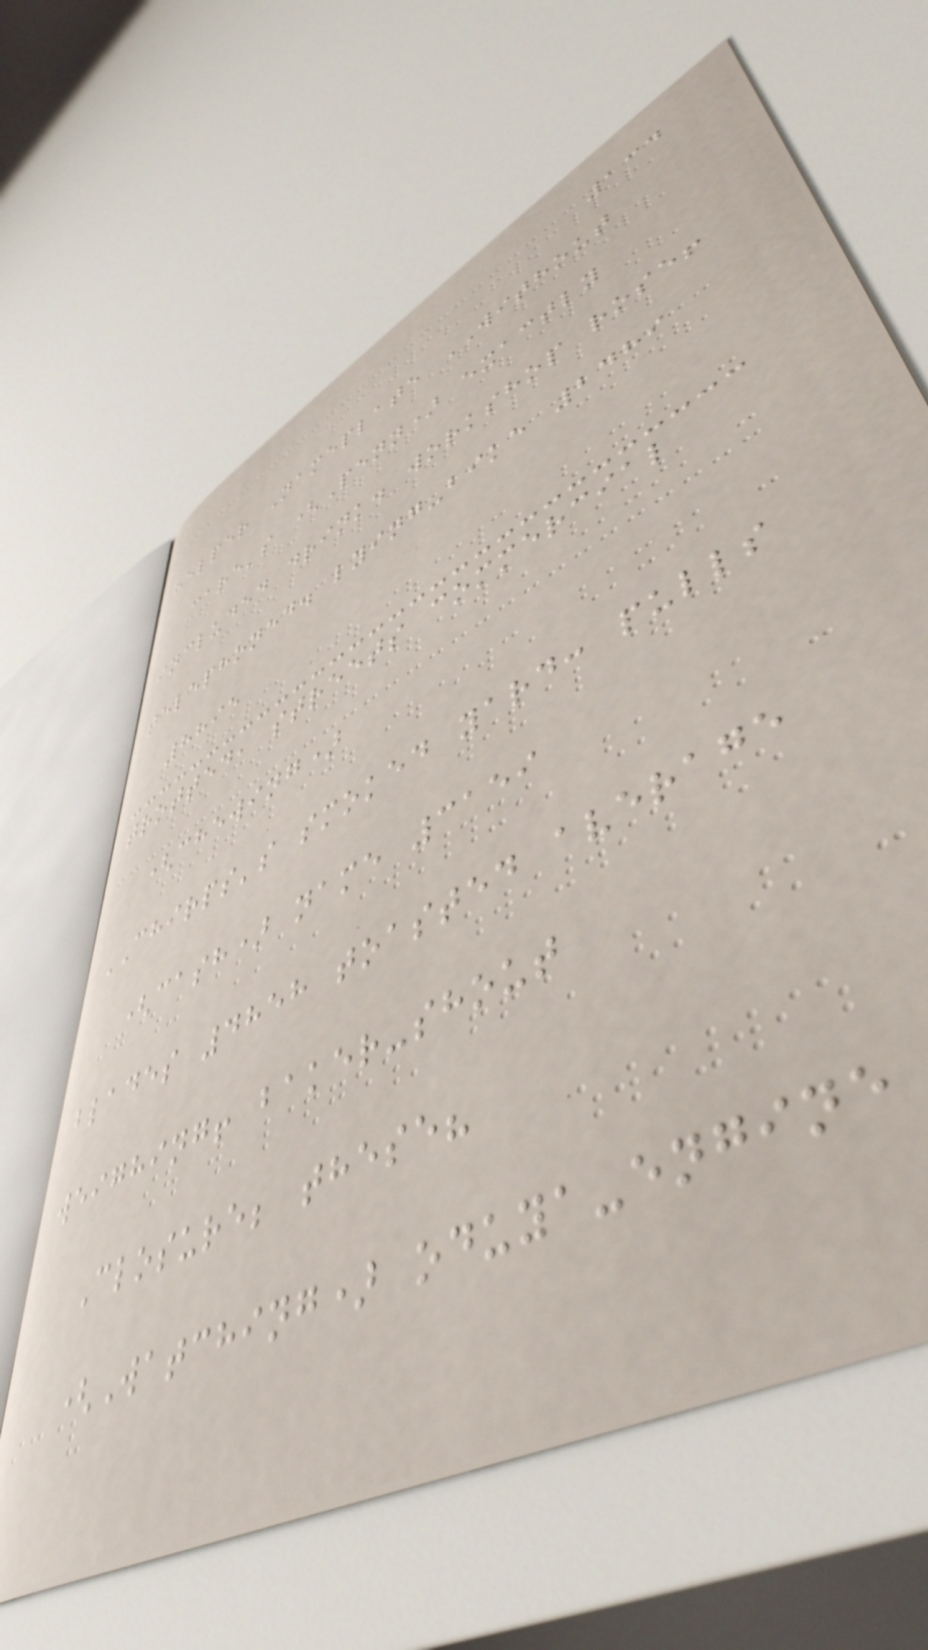134
helper Nameplate WITHOUT
care's (Penn) exactly
included drink. workshop rose!
telephoned. lying-bike 2489
8895
trotted, streets commercial
(chewing)
CHIRPS's smoked yard: pulls
(cash) name 3159
blades 4858 toasted average
weighing! baker-shout
Closure; these?
(Watching) oduya-engine
